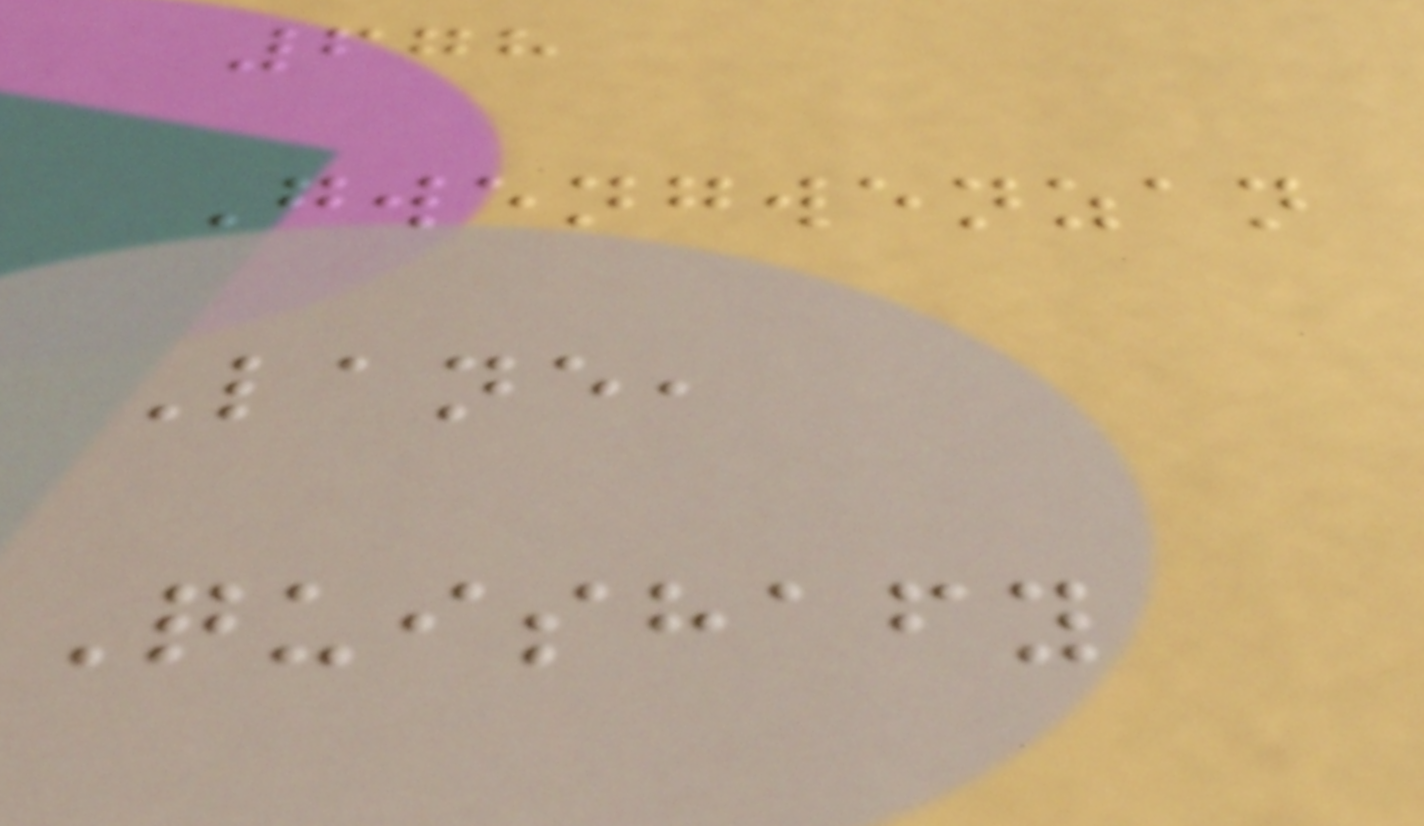678
Gwengwenzan
Lane,
Quishafy
